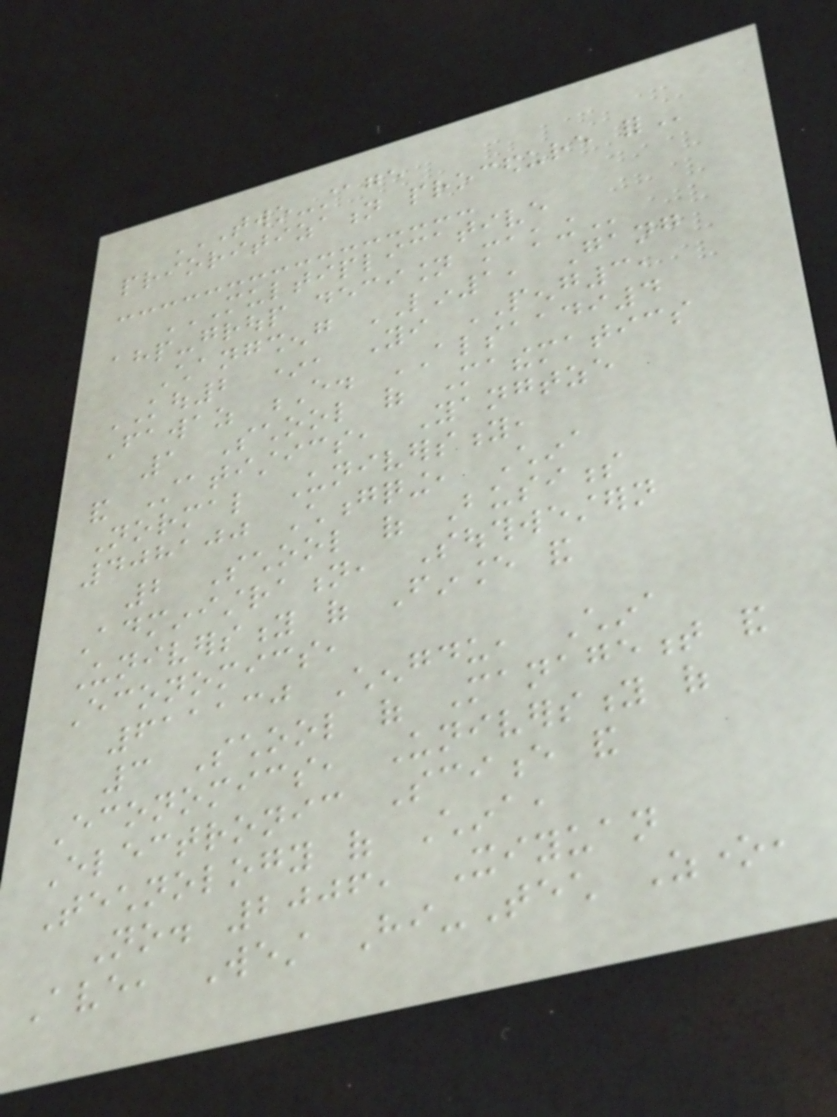TWO-STAGE
PRIORITIZATION PROCEDURE FOR
MULTIPLICATIVE
AHP-GROUP DECISION MAKING
Changsheng LIN1, Gang
KOU2 *, Yi PENG3,
Fawaz E. ALSAADI4
1 School of Mathematics
and Statistics, Yangtze
Normal University,
408100 Chongqing, China
2 School of Business
Administration, Southwestern
University of Finance and
Economics,
611130 Chengdu, China
3 School of Management and
Economics, University of
Electronic Science and
Technology of China,
No. 2006, Xiyuan
Ave, West Hi-Tech Zone,
